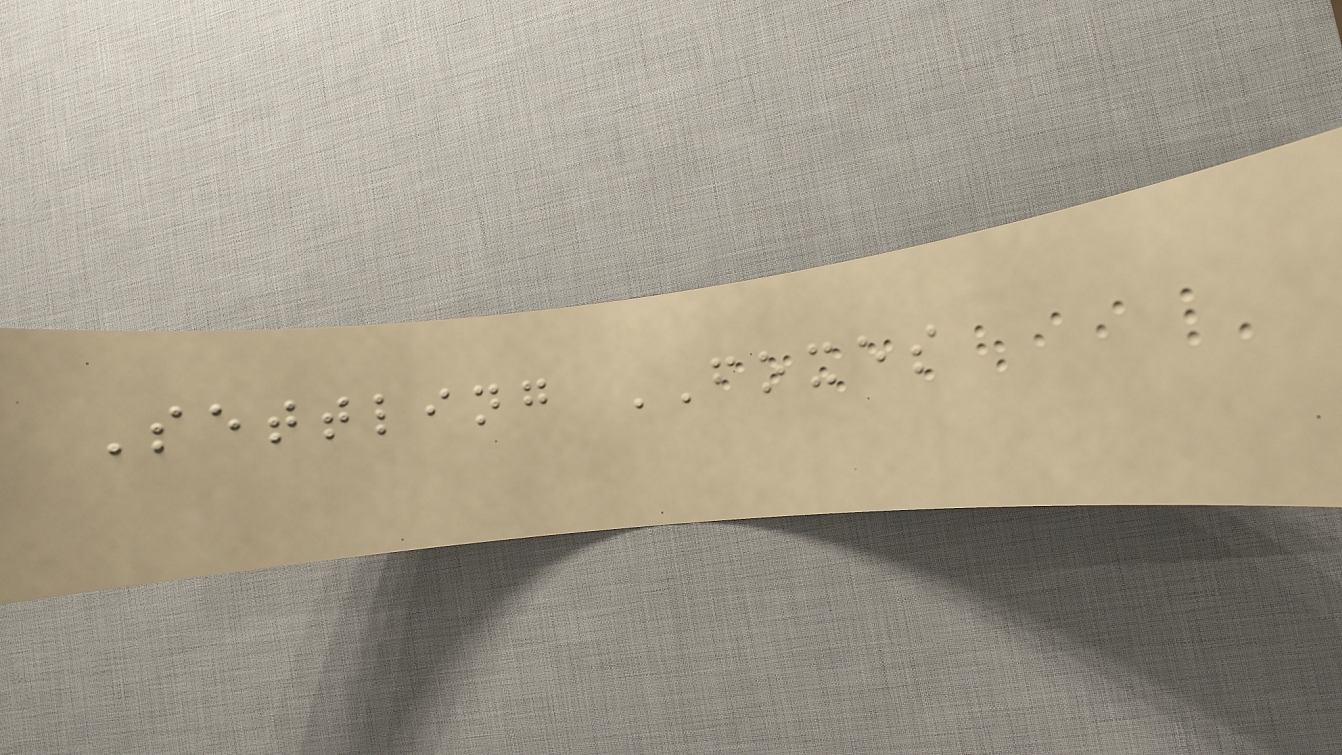Settling FOXES
